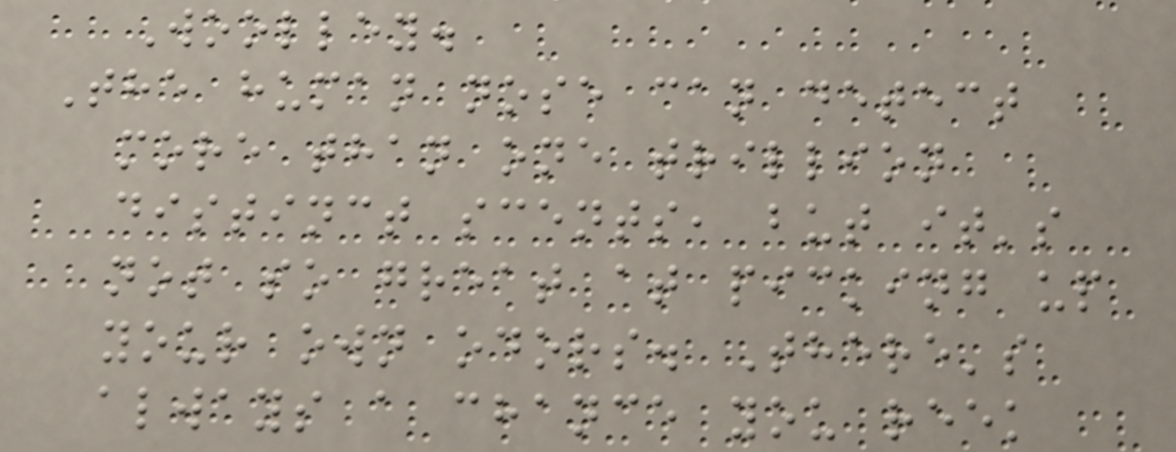Woolley.
The human nose can detect
more than one trillion
distinct scents, but it's
not so great at picking up
your own odors. There's
always a chance you reek
